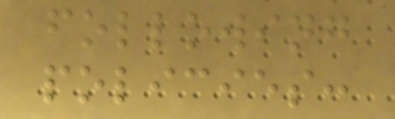following
policies:
